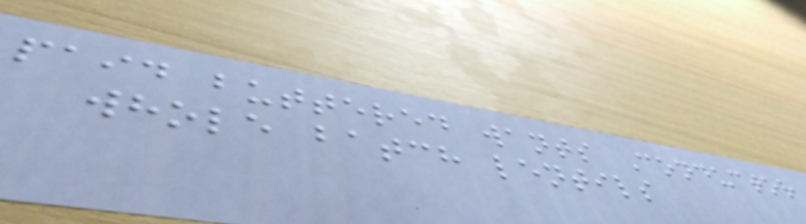paid buttered wants Conductor
whole batch lentils
